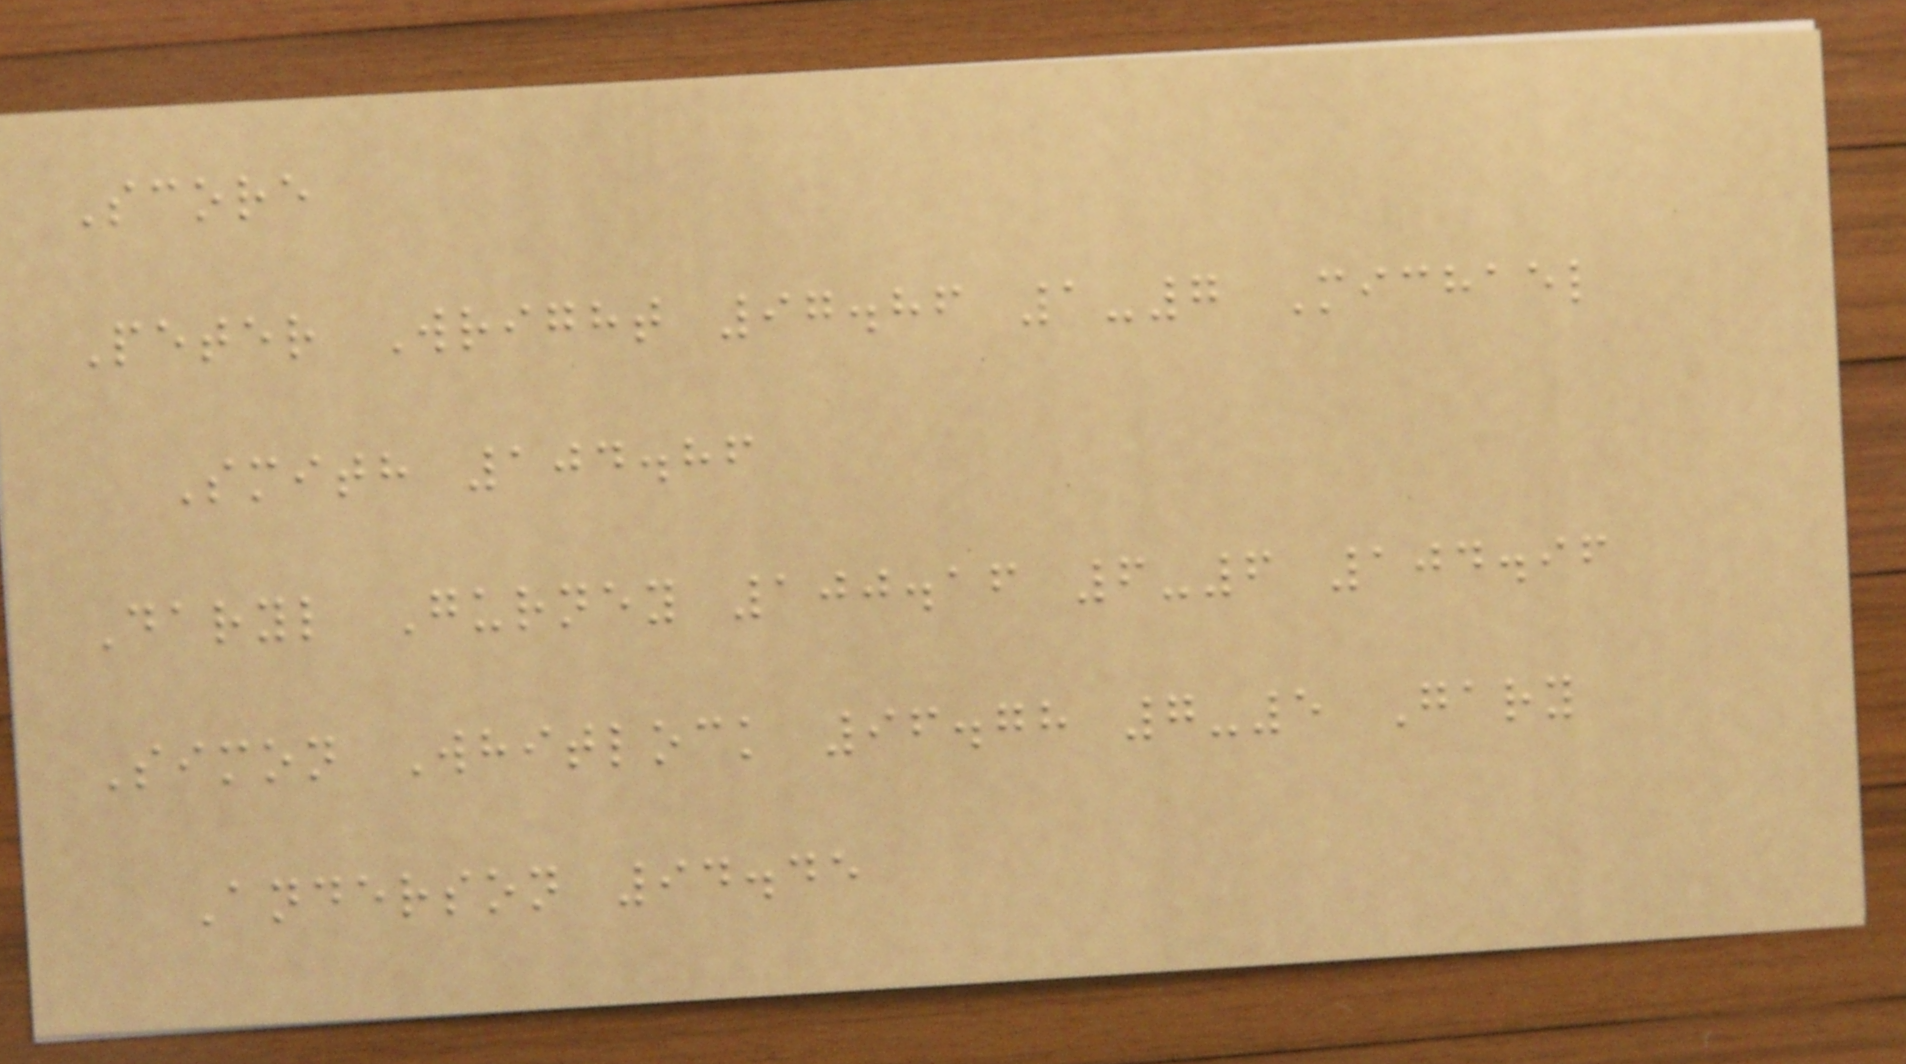Score
Peter Wright 97.86 1-7 Michael
Smith 104.86
Daryl Gurney 100.16 6-6 104.96
Simon Whitlock 96.78 7-5 Gary
Anderson 94.45
